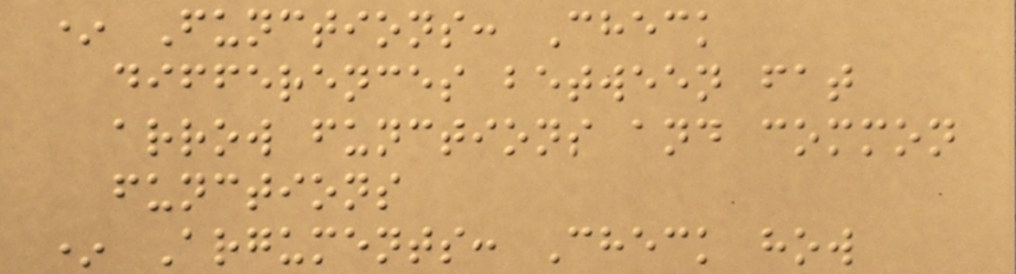* Functions: Check
differences between fat
arrow functions and common
functions
* Arguments: Check how
